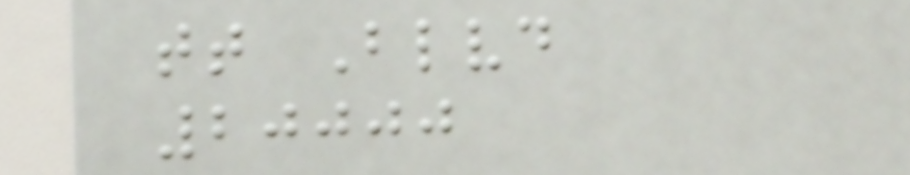tt Blvd
20000
